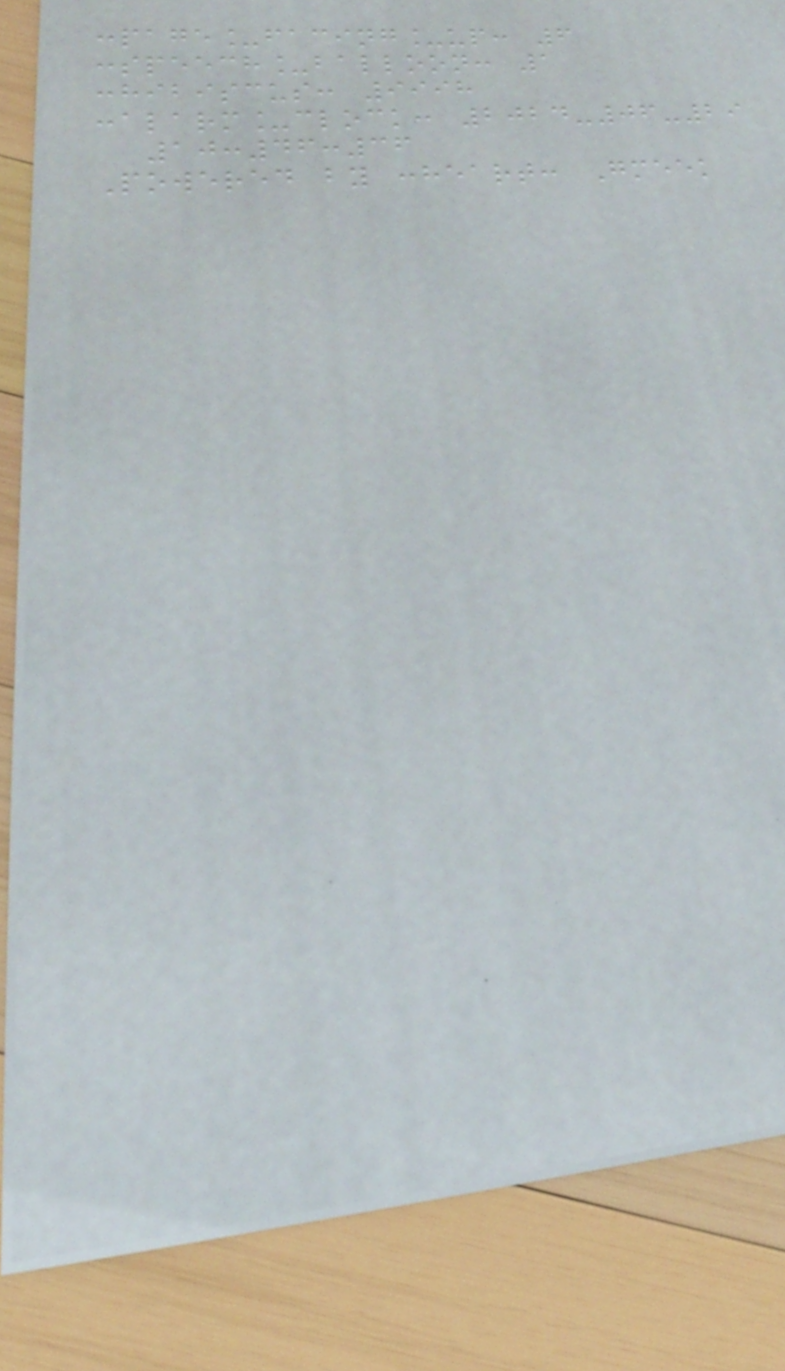:page_facing_up: 6
:speech_balloon: 1
:hibiscus: 9998
:alarm_clock: 2024-06-29
10:46:36
Powered by :heart: Gmeek
